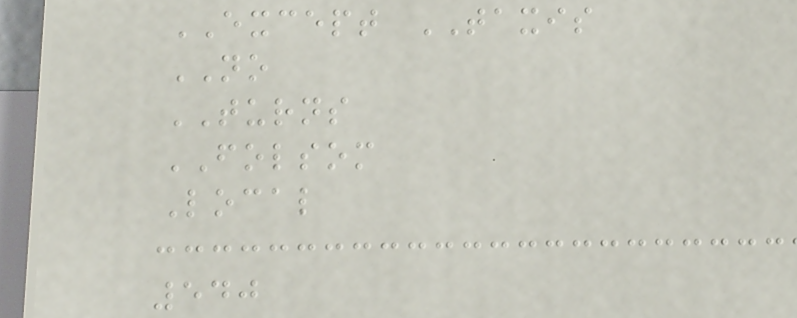EXCEPT TAXIS
NO
TURNS
FOLSOM
Local
540
